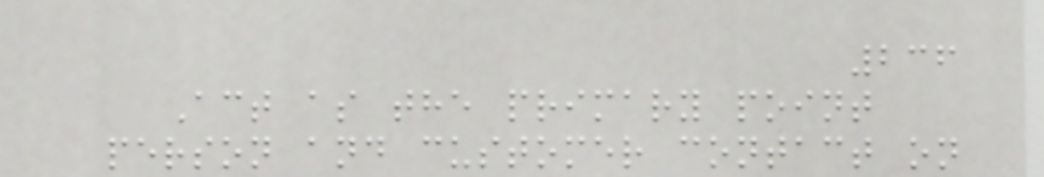236
Act as the primary point
person and customer contact on
